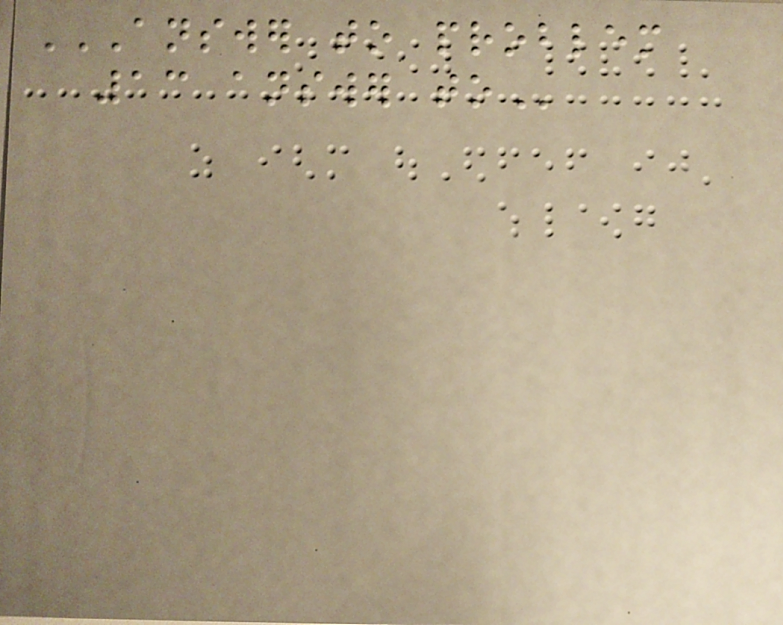ANSWER TO PROBLEM
13 ANSWER TO
